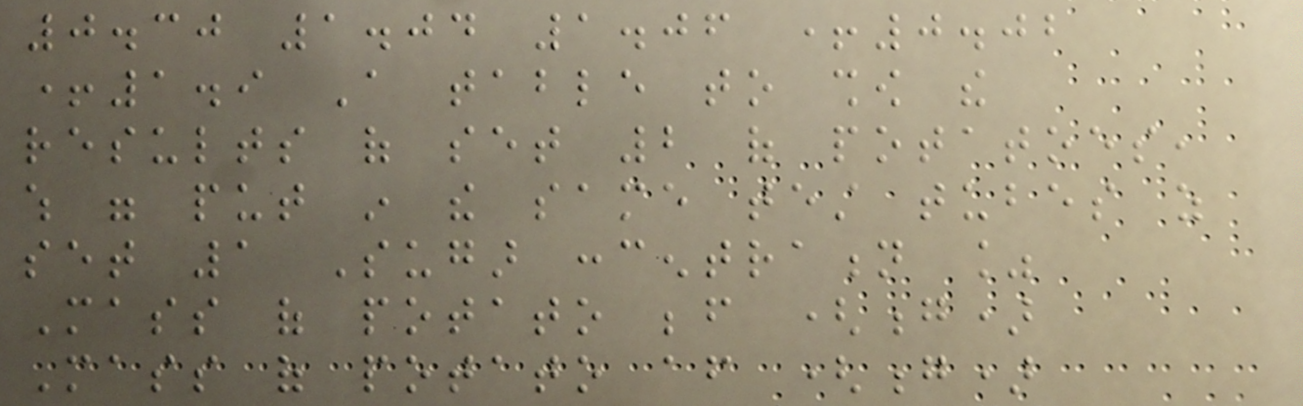0.30 1.04 1.06 +0.02
+1.9 A table to show the
results of set 2 of potatoes,
which were put in the same test tubes as
set 1 Sugar concentration %
Mass of potato before (g)
Mass of potato after (g)
